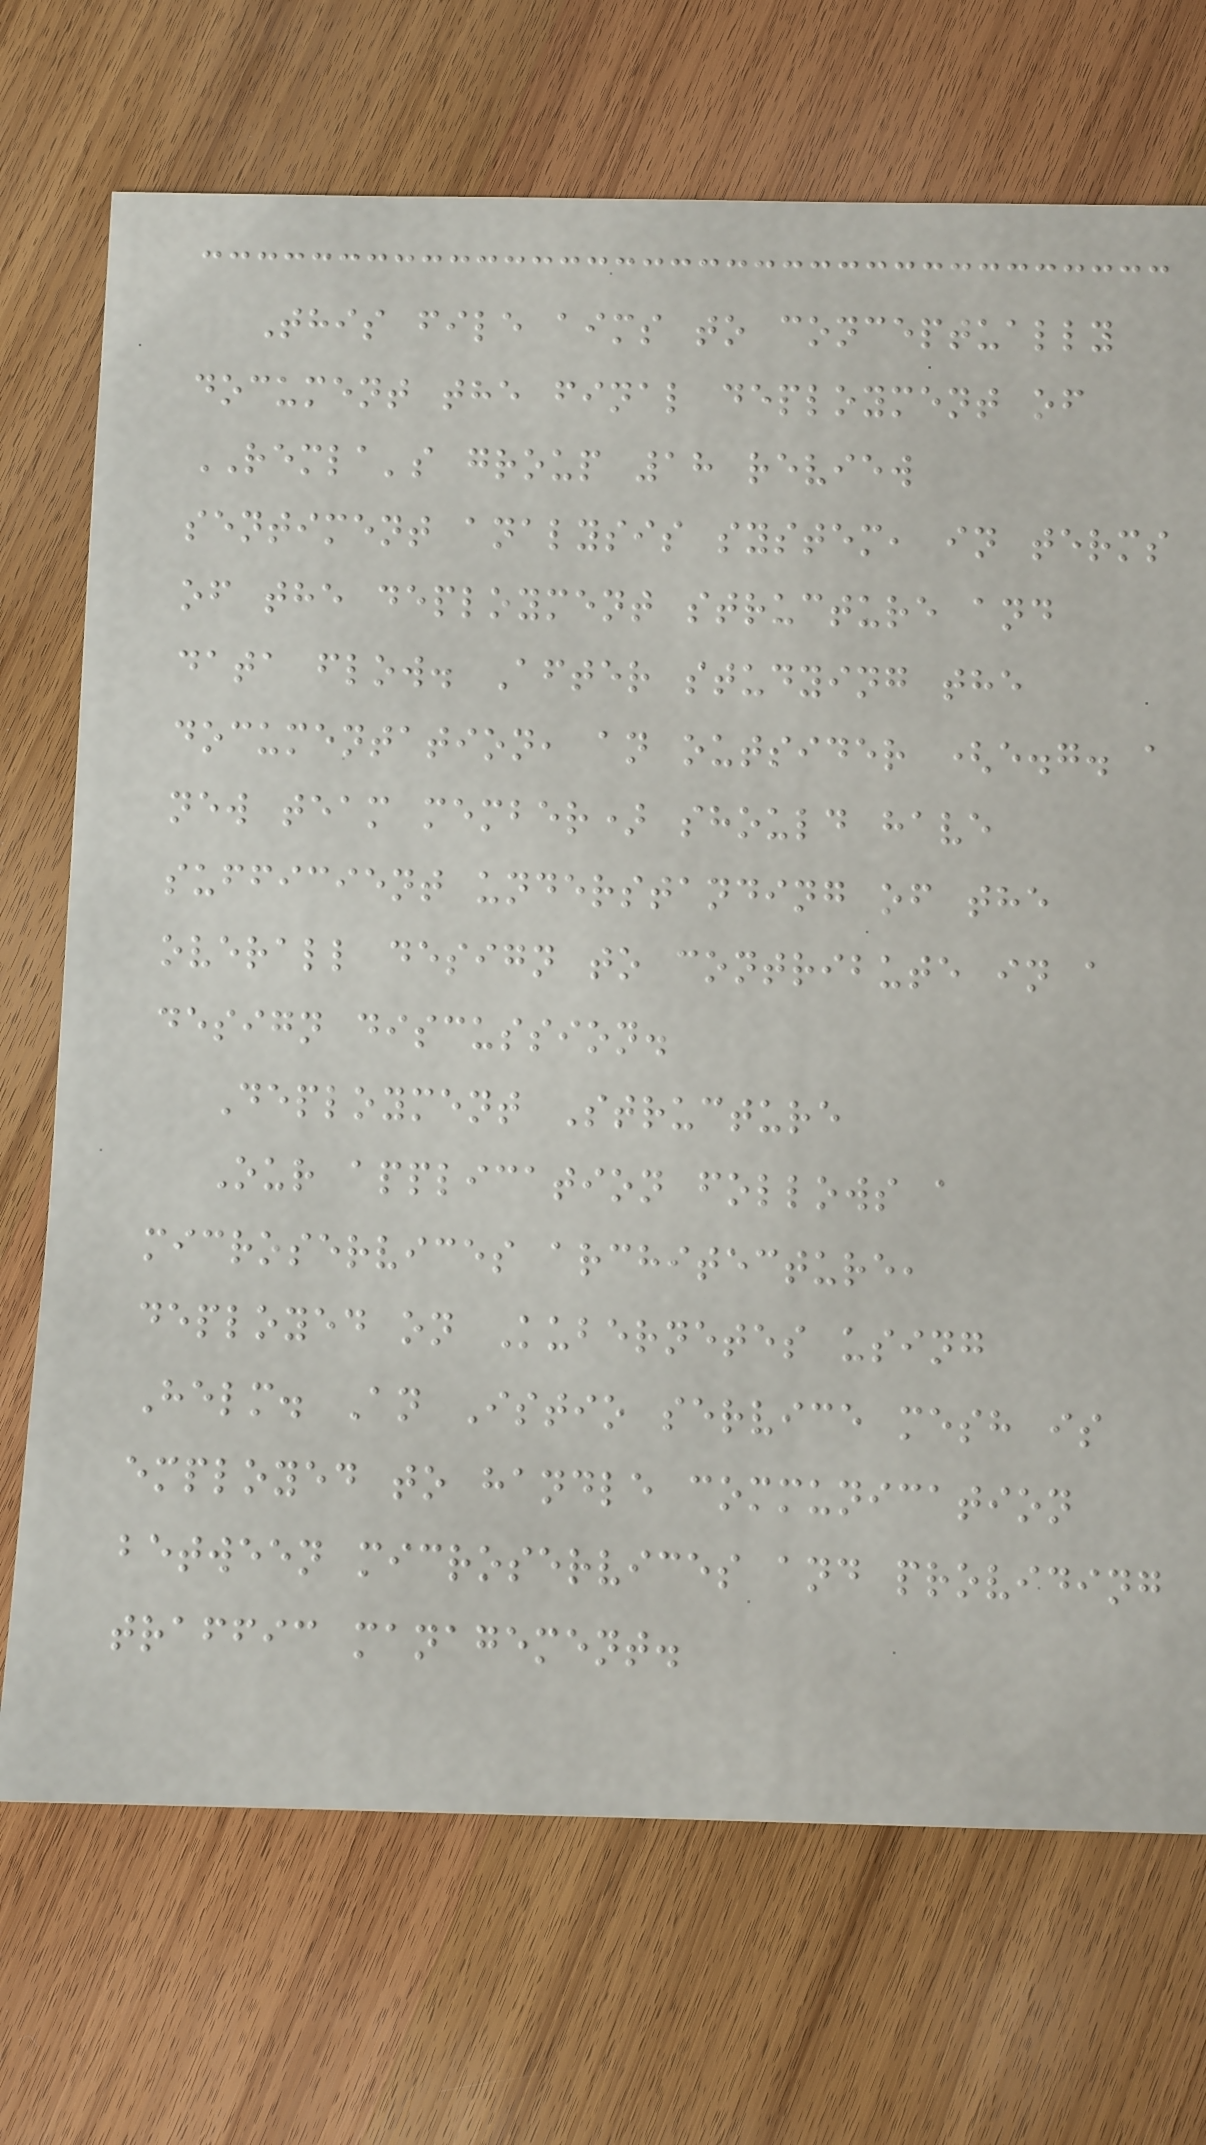This file aims to conceptually
document the final deployment of
REMLA's group 18 review
sentiment analysis system, in terms
of the deployment structure and
data flow. After studying the
documentation, an outsider (e.g. a
new team member) should have
sufficient understanding of the
overall design to contribute in a
design discussion.
Deployment Structure
Our application follows a
microservices architecture,
deployed on Kubernetes using
Helm. An Istio service mesh is
employed to handle communication
between microservices and providing
traffic management.
